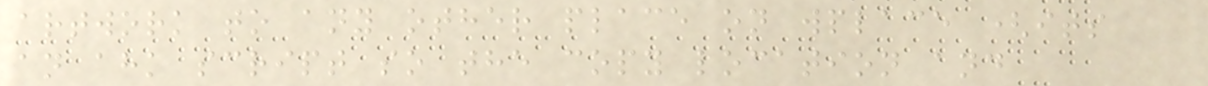artwork to any other place on wplace (its
an ahk script so the copy location and
